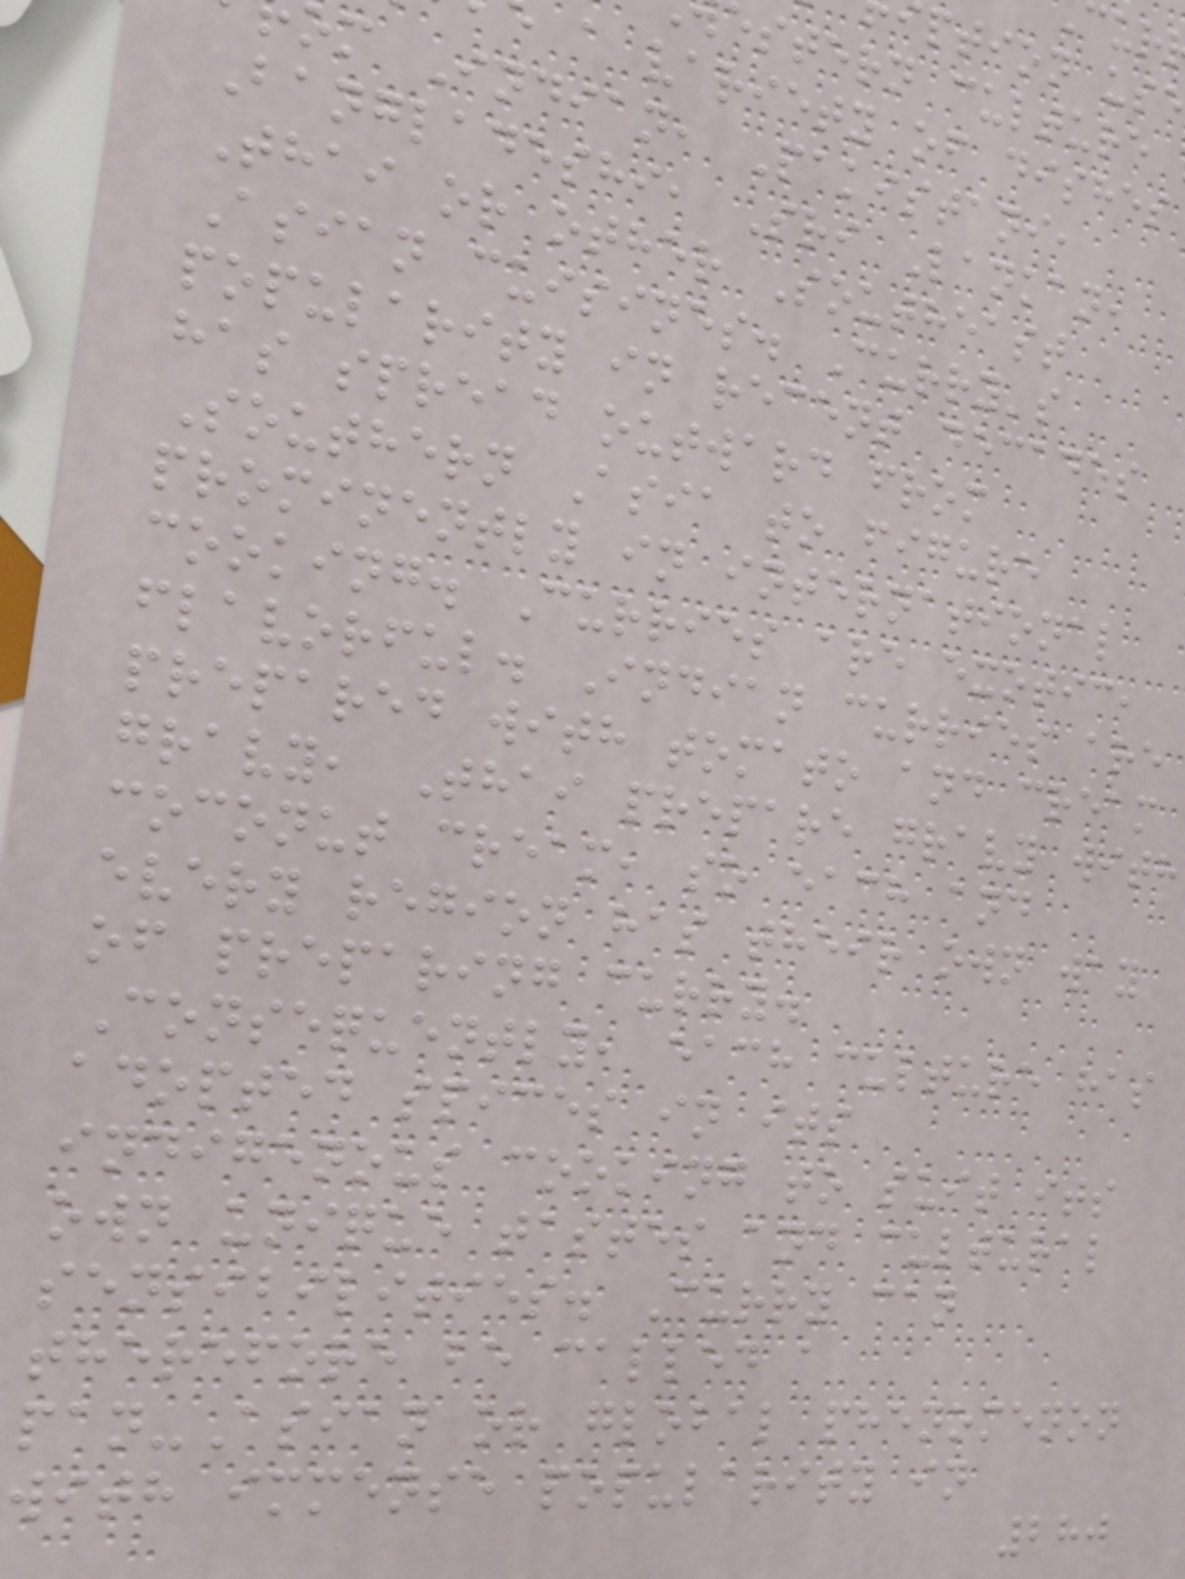ption use
estern culture
a variety of dishes
om Indian, Pakistani,
Bangladeshi, Sri Lankan,
Thai or other Southeast
Asian cuisines. Curry's
popularity in recent decades
has spread outward from
Southern Asia to figure
prominently in international
cooking. Curries are exotic,
flavorful. Indian curries are
prepared with tomato and cream
gravy, Thai prepare gravy with
coconut cream, so each and
every region has their own way
of preparing curry.
Consequently, each culture has
adopted spices in its
indigenous cooking to suit its
own unique tastes and cultural
sensibilities. Curry can
therefore be called a
pan-Asian or global phenomenon
with immense popularity in
280
